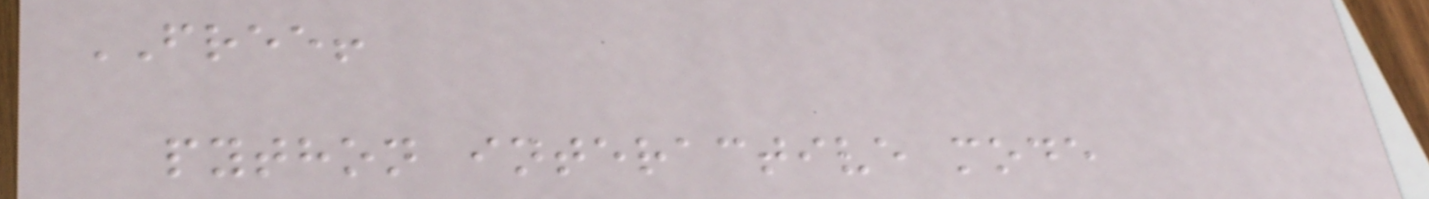FREE!
python interactive mode
